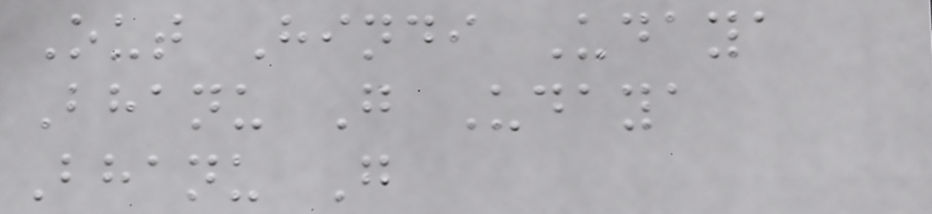Out Hindi Udaya
Bhanu G Udaya
Bhanu G
